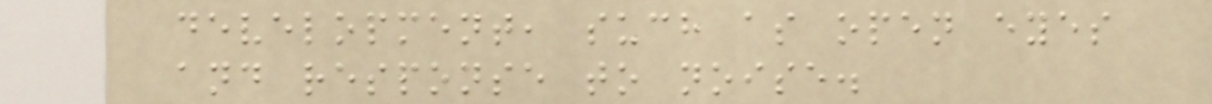development, such as open eyes
and response to noise.
